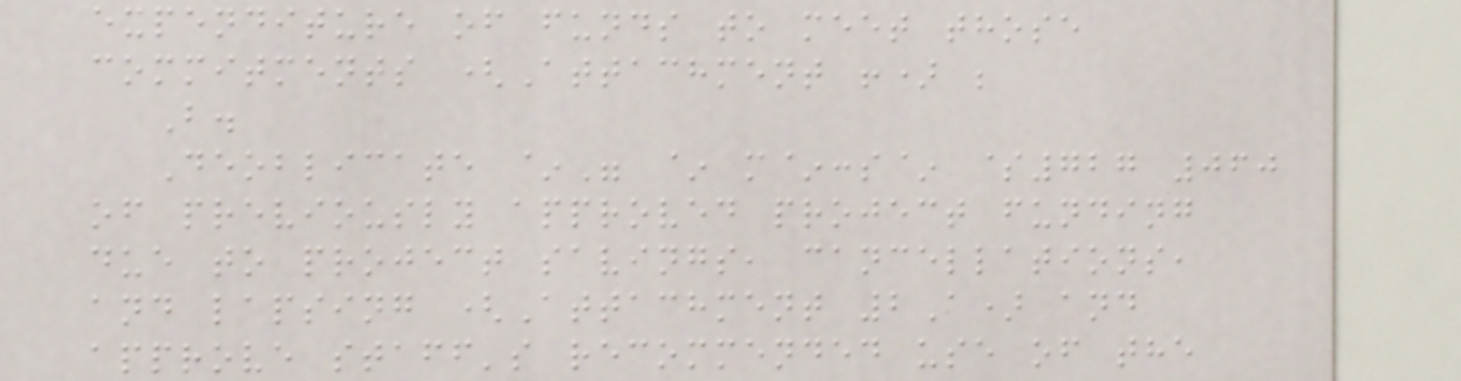expenditure of funds to meet those
commitments (Attachment !) ;
B.
Deoblicate ~" ~ m~:s~ $727 060
of previously approved project funding
due to project savings, cancellations,
and lapsing (Attachment 2A) and
approve staff's recommended use of the
